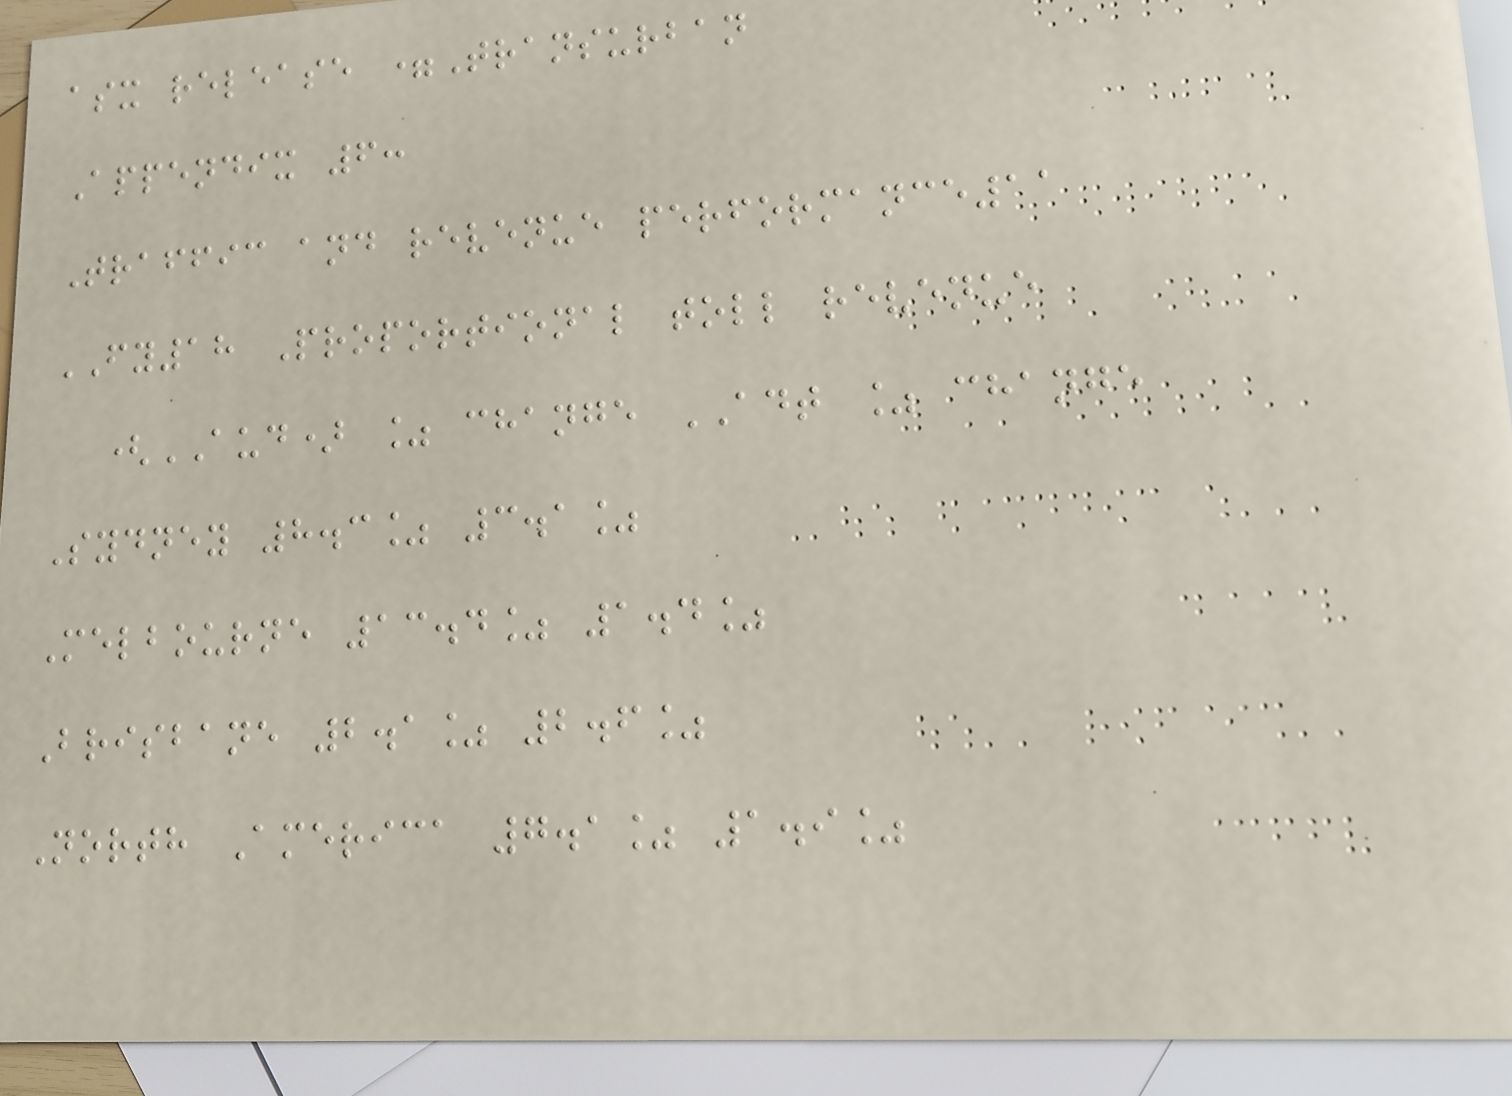asx release =Transurban
Appendix 6:
Traffic and revenue performance11
FY18 Proportional toll revenue
(AUD) % change ADT % change
Sydney 8.3% 3.1%
Melbourne 13.4% 1.4%
Brisbane 2.1% 2.6%
North America 7.1% 1.9%
